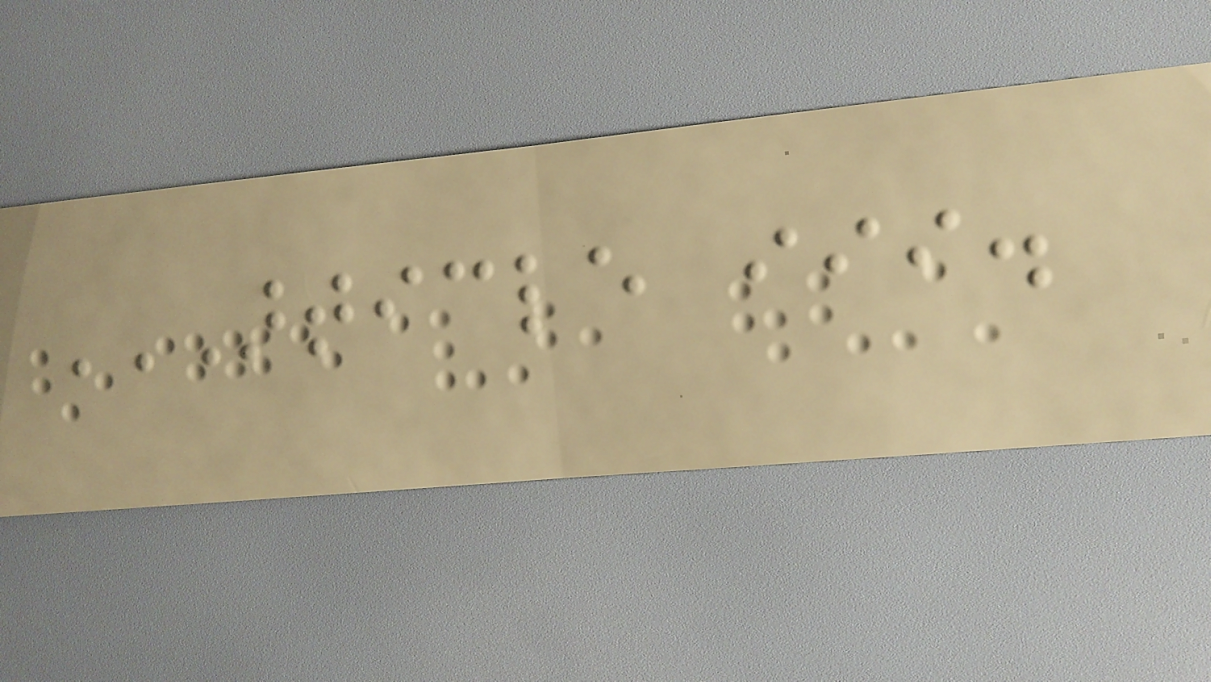ARTICLE III.
